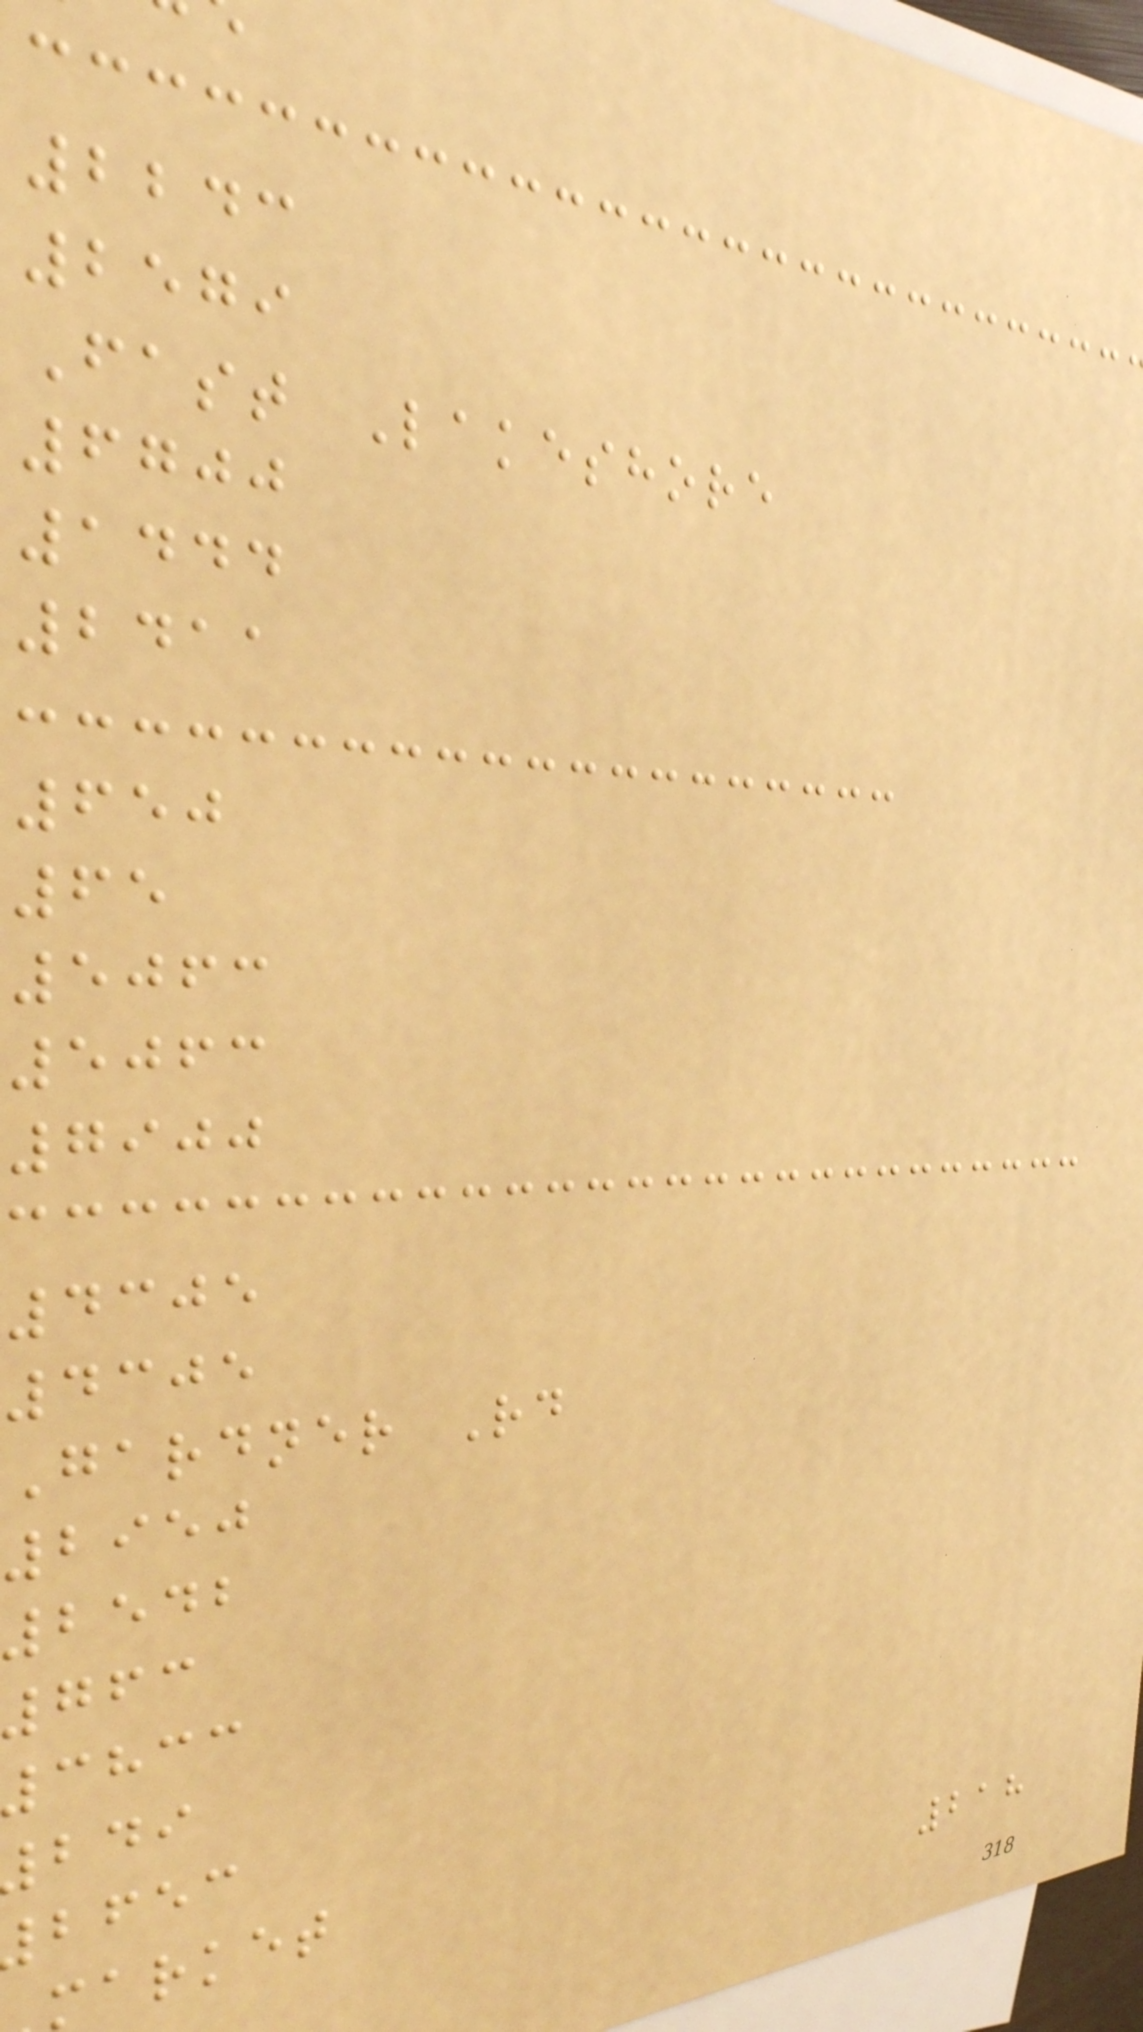2243
2579
Fast Lakeshore
6700
1444
2411
650
65
5063
5063
7900
4305
4305
Gardner Rd
2950
2542
763
chcc
bfec
arket
218
